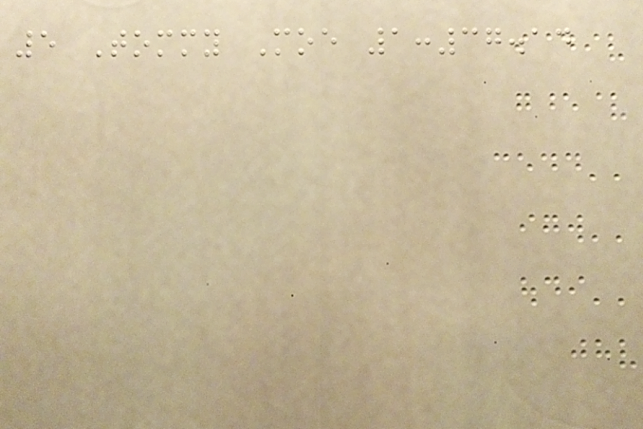5 Tommy Moe 1:37.14
